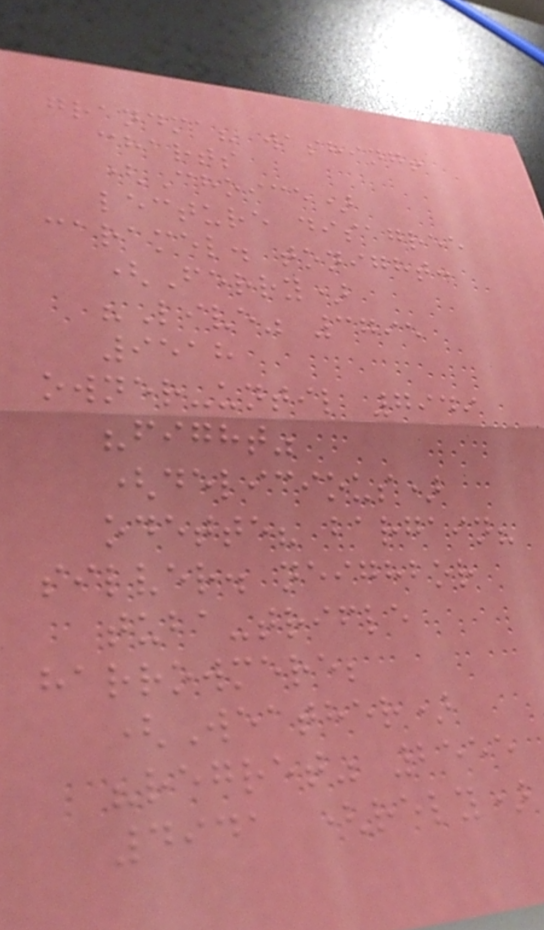grandma? washing!
charts
(Choice)
lecture disagree
caramel. tonight:
(Ferry)
"Live" 3795
9518
owner-until 7949
"fight"
(delicious)
odette? bargain?
silver. neighbor
tuba-trifle
harrowmere;
(Weather)
"regret" 2555
4941 (rely)
